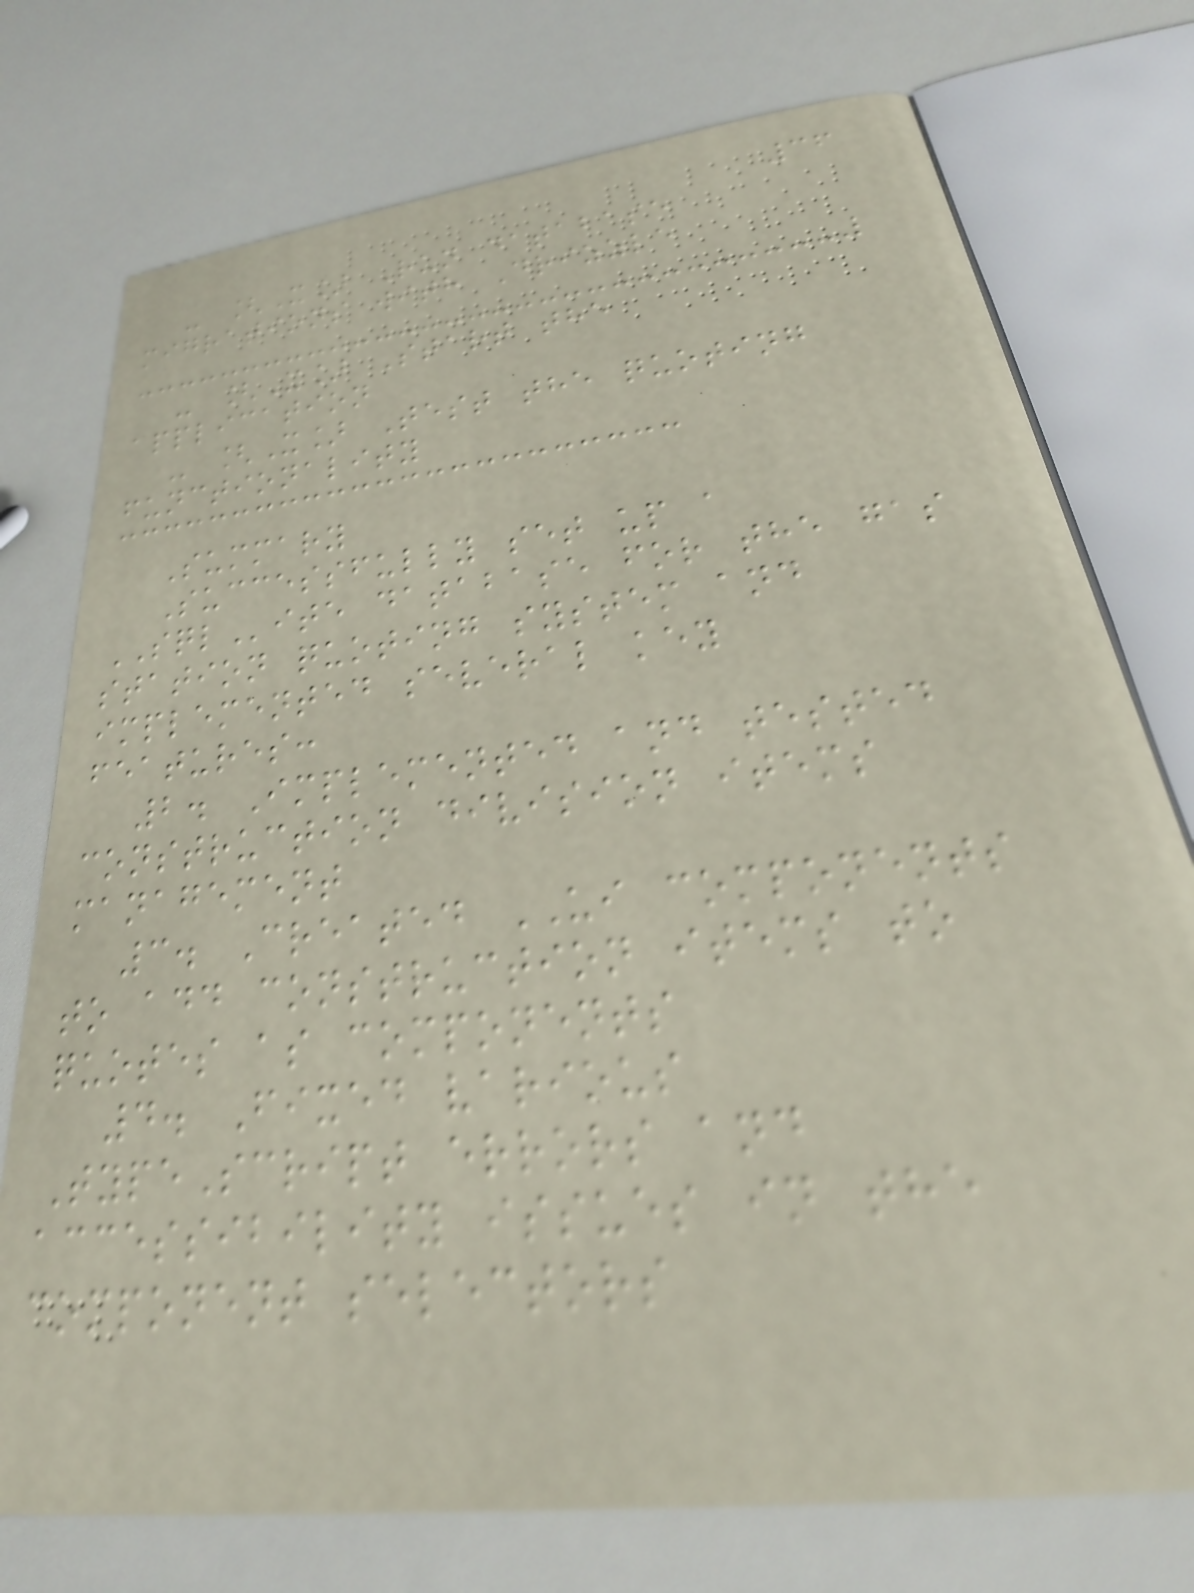36
- [X] Run database
migrations with Drizzle
- [X] Start the
application
- [X] Test the quoting
functionality
Summary
Successfully set up a
SQLite database for the gas
station quoting system and
implemented several key
features:
2. Implemented and tested
construction division items
management
3. Created UI components
to add construction items to
quotes as components
4. Fixed various
TypeScript errors and
accessibility issues in the
component selectors
